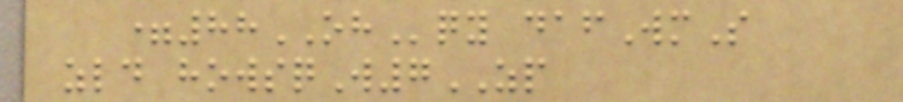=88OHqy dafWmS
zld howsqW7ZP
